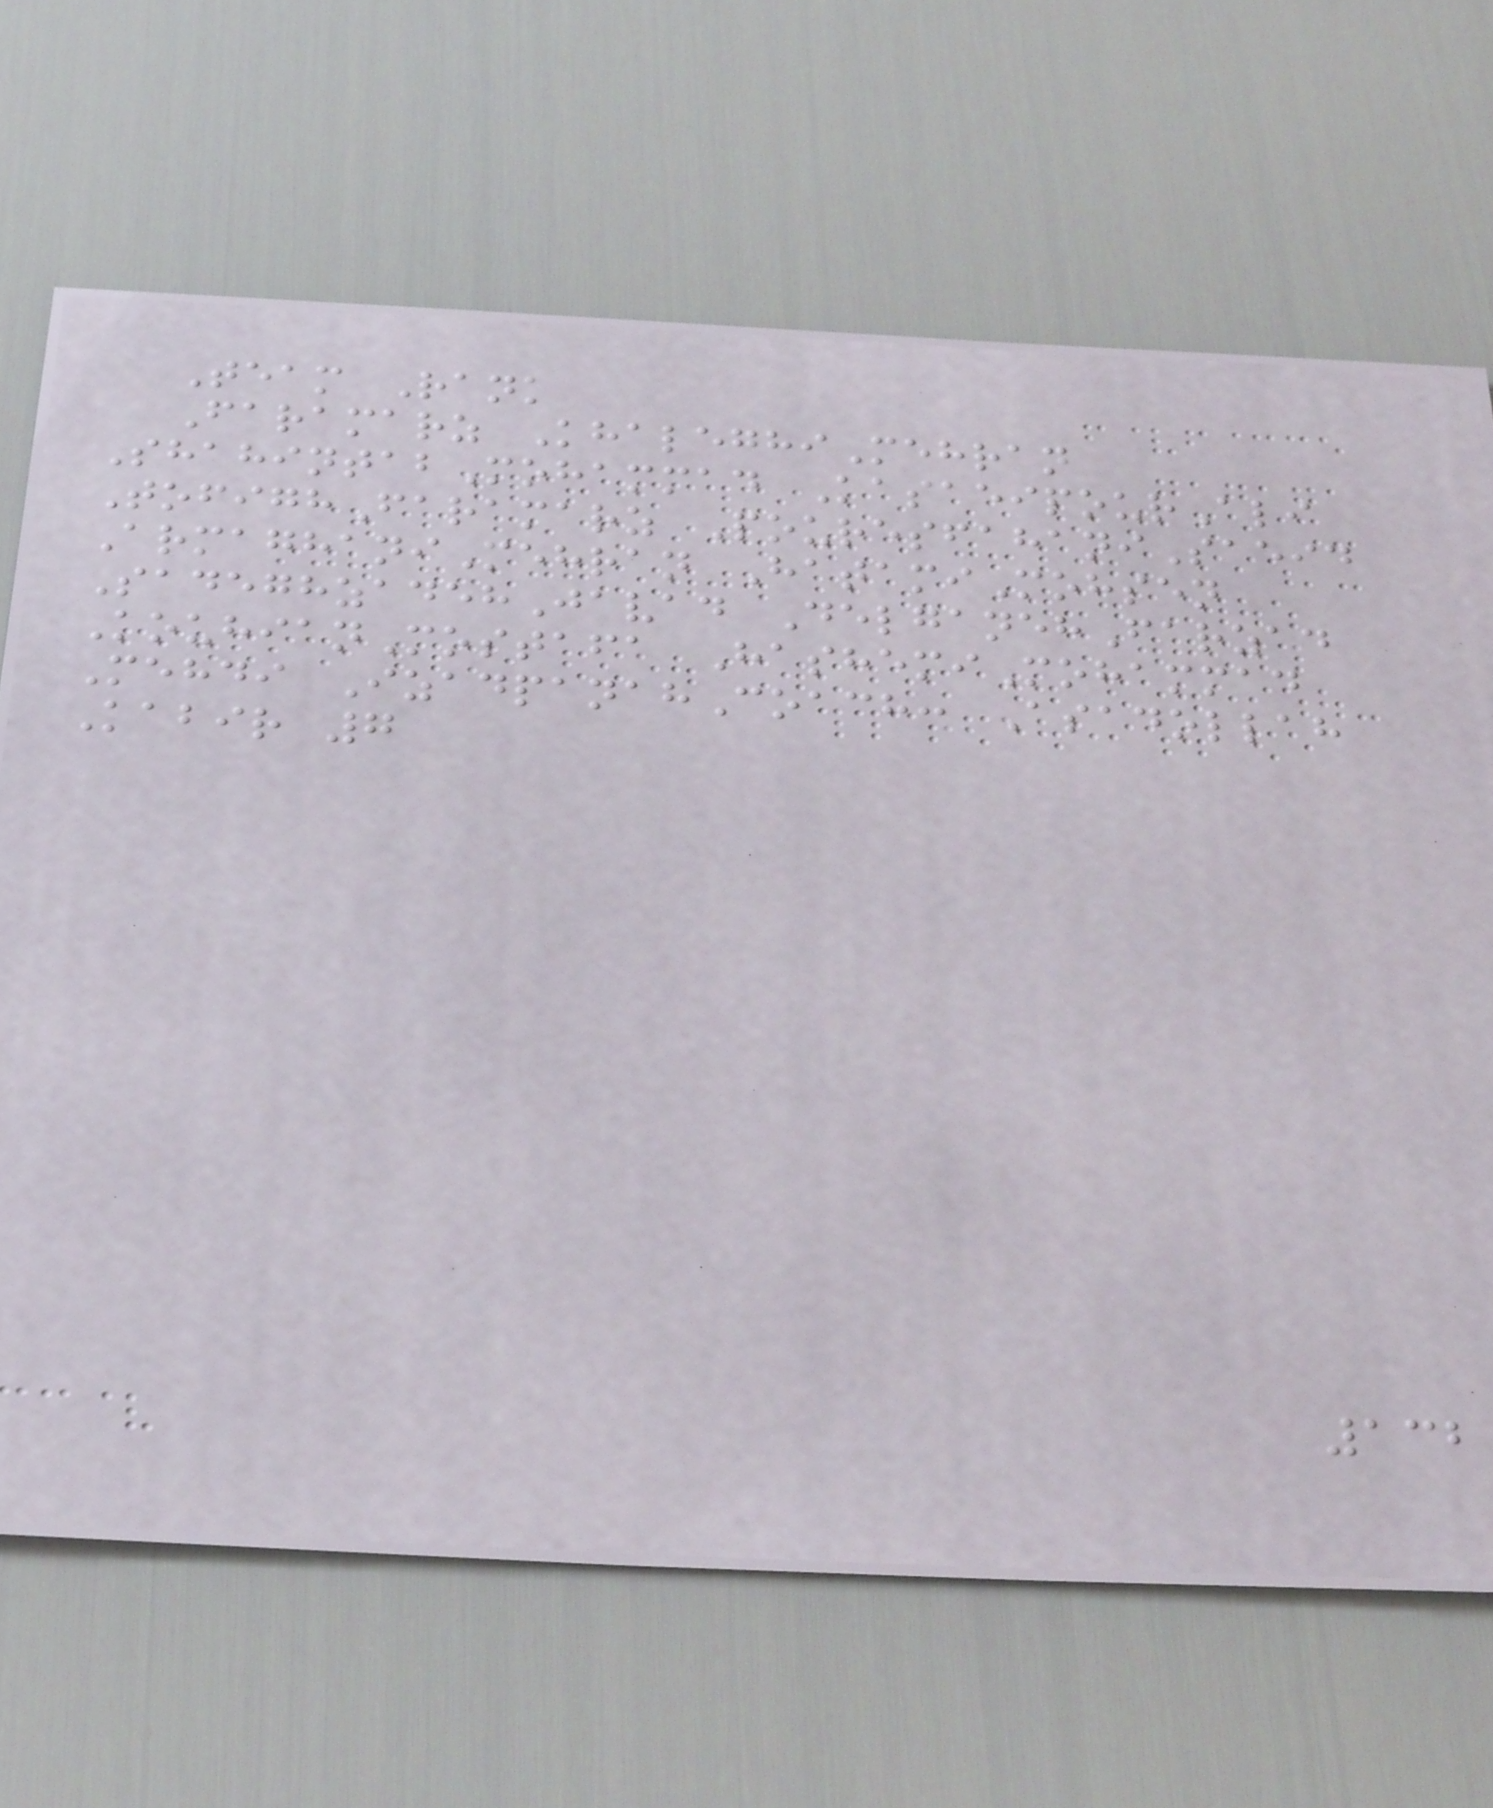Team Rank
Faramarz KhaleghiMehran
ShahintabMohammad KasaeipourAli
TofighFaramarz PouresfahaniSaeid
ArmaghaniMehran HatamiMohsen
SadeghzadehJavad DelganehFarzad
KouhianMostafa HashemiMohammad
Mehdi IzadpanahCoach: Asadollah
Kabir 7
132
